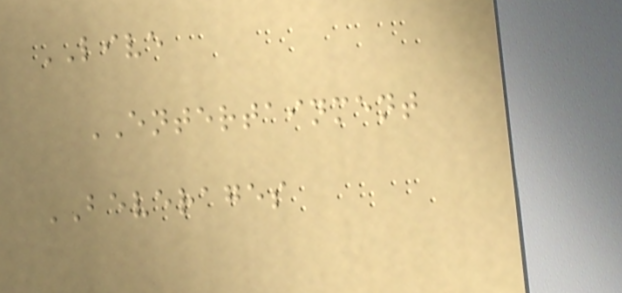LIVE
ENTERTAINMENT
BEVERAGES
